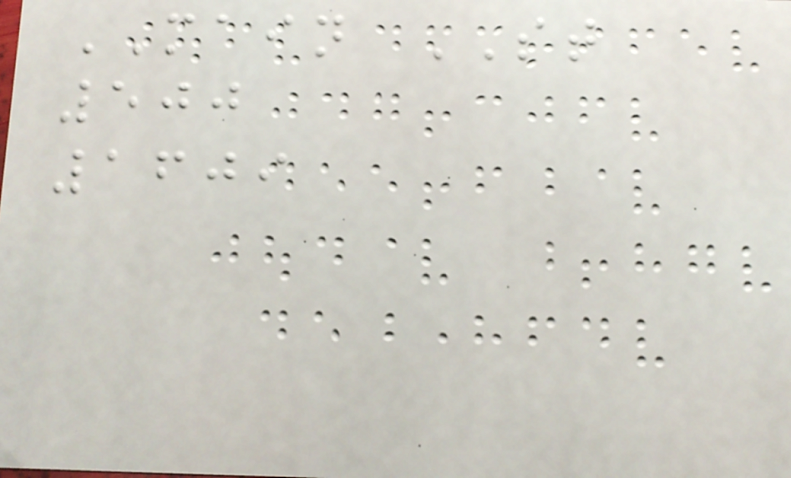MAIN ST
500
1609
